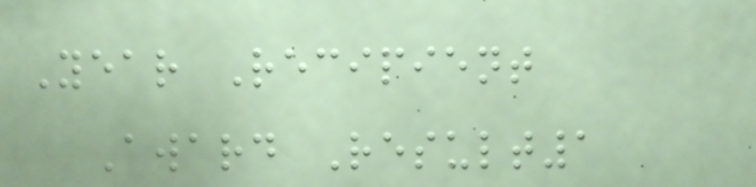Year Recipient
Award Result1
